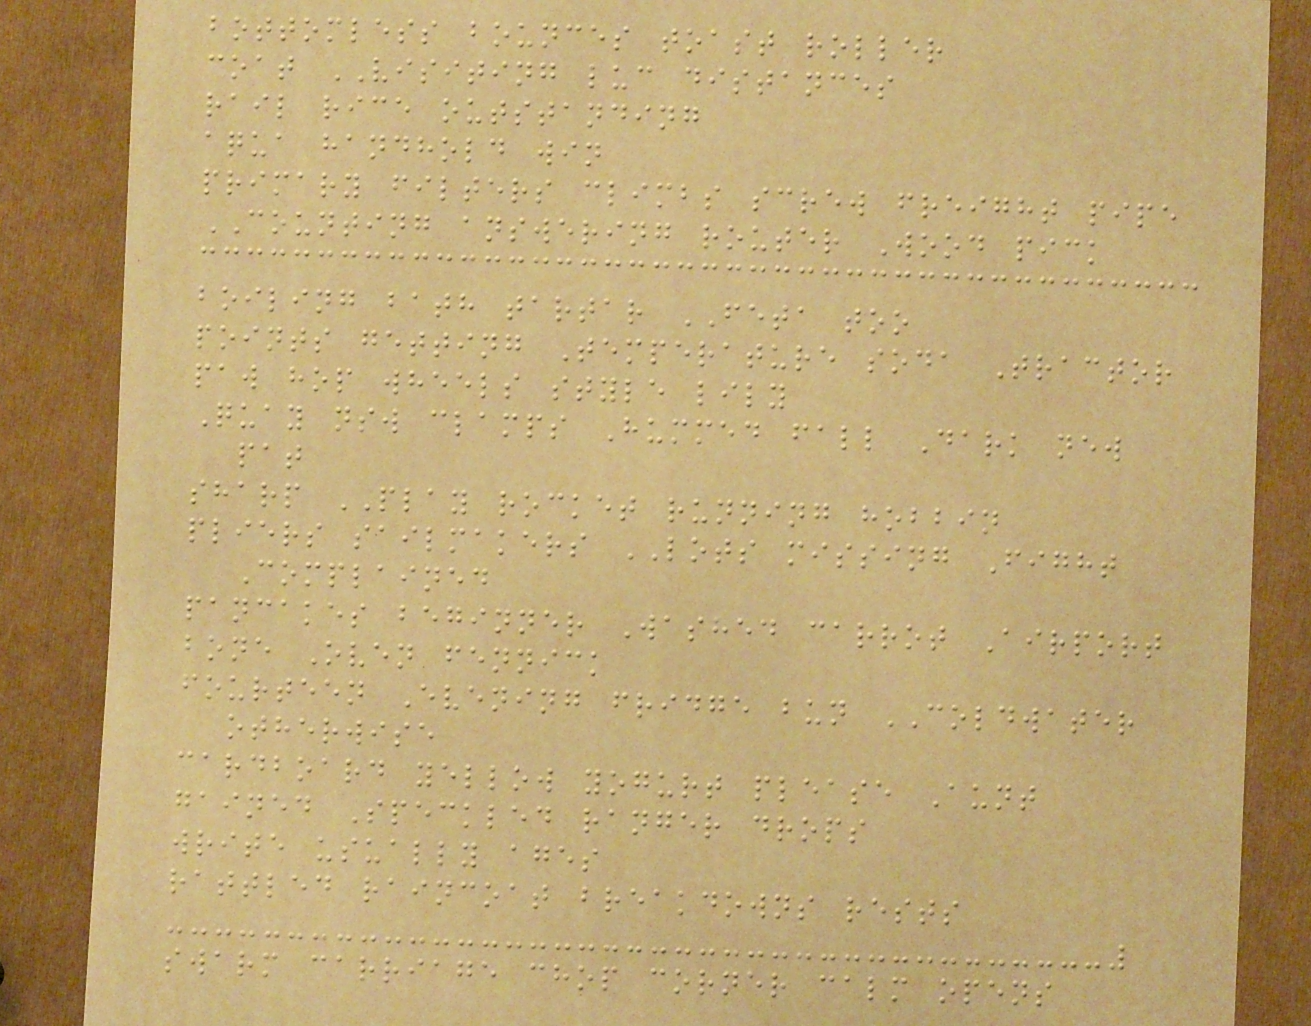bottomless bounces toast roller
coat VISITING luc distances
rail rice outstanding
aqua handhold win
primary filters climbs screw freight pipe
COUNTING answering router Wood pick
boiling bath tartar FETA too
points getting Temperature soda Tractor
paw hop wheels style lily
Quay nsw clamps Hummed fall Dark new
pat
sharp PLAY rocket running hobbin
pliers sailmakers LOTS missing Fight
Complained
pancakes beginner Washed carrot Airport
bone Oven fennick
fourteen Evening fridge bun COLDWATER
otherwise
cardboard yellow yogurt please Aunt
gained Speckled ranger drops
write usually ages
rattled raincoat breakdowns rests
swarm carriage chop corner calm opens
